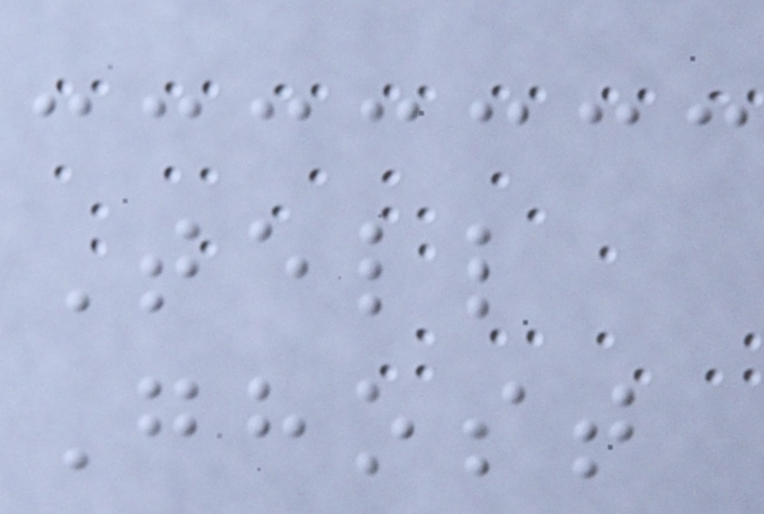Tell
Ghost
